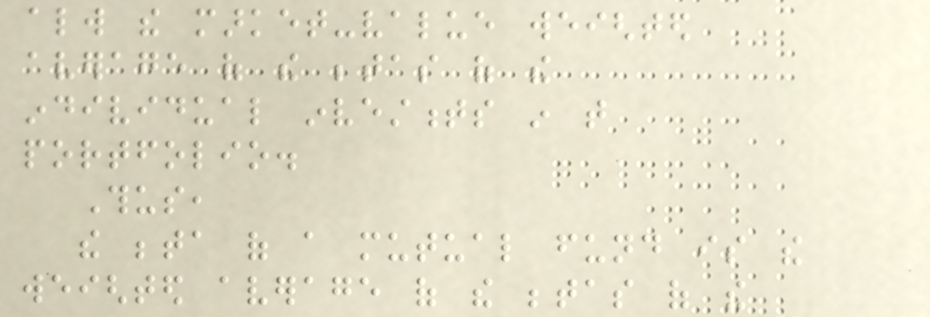always the market-value weighted
average of the betas of the
individual investments in that
portfolio.
Thus,
the beta of a mutual fund is the
weighted average of the betas of the
